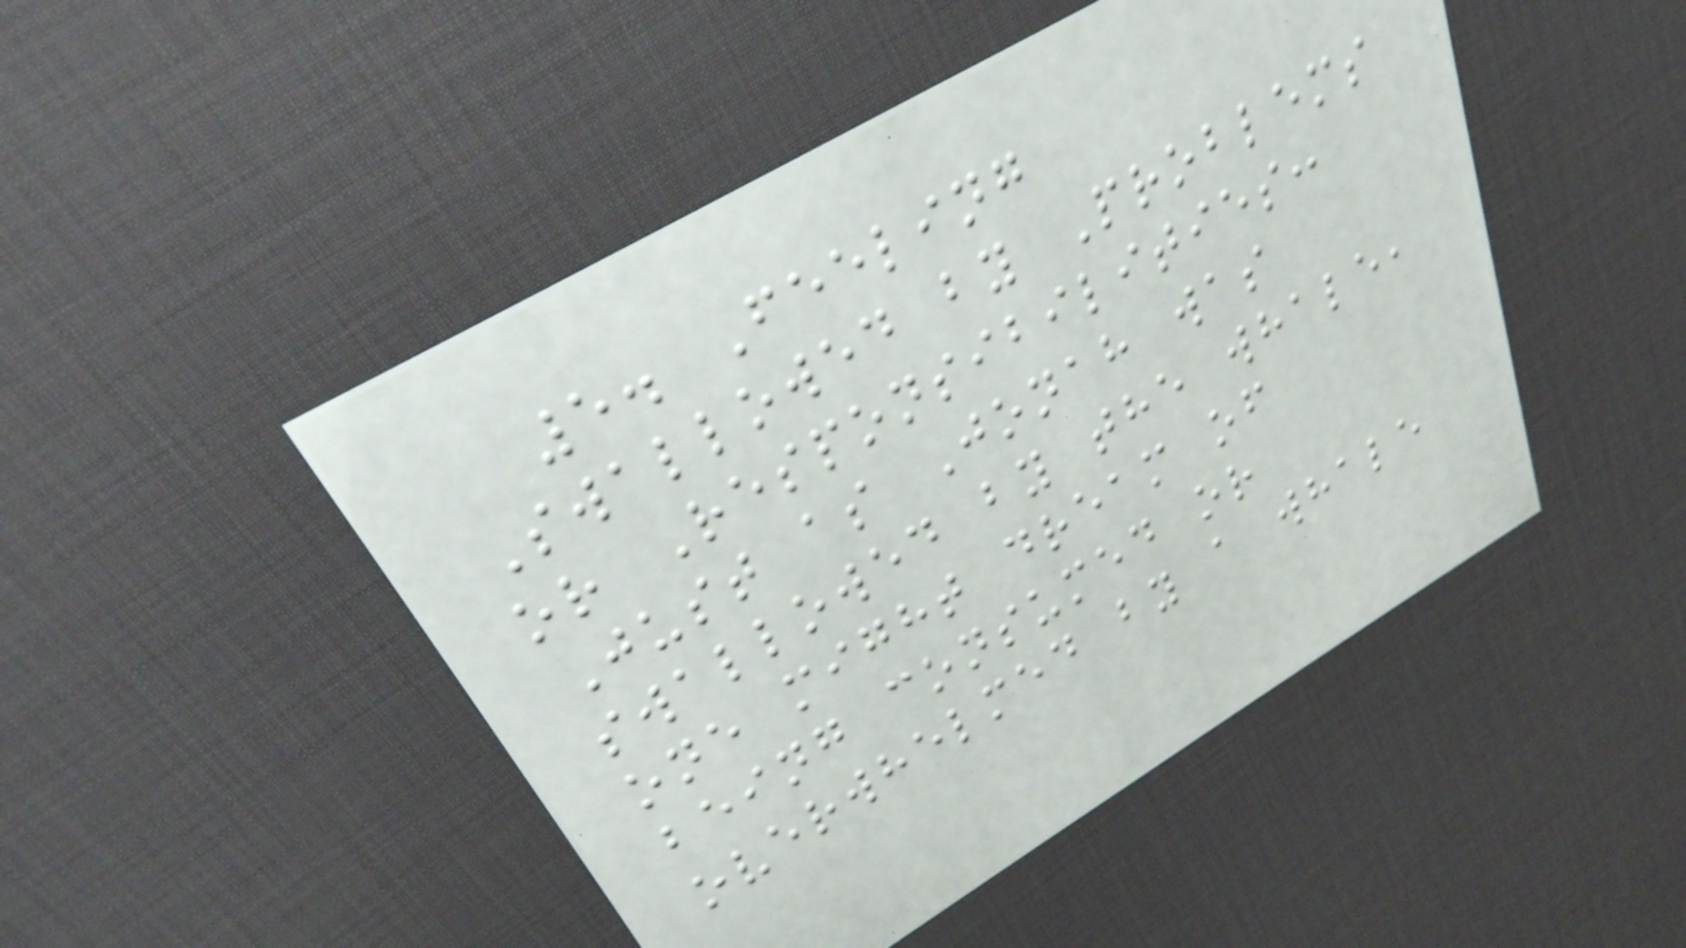5. Feeling
Swallowed by Problems
or Responsibilities:
Just as Jonah was
swallowed by the whale,
one might dream of
being consumed or
overwhelmed by a whale
